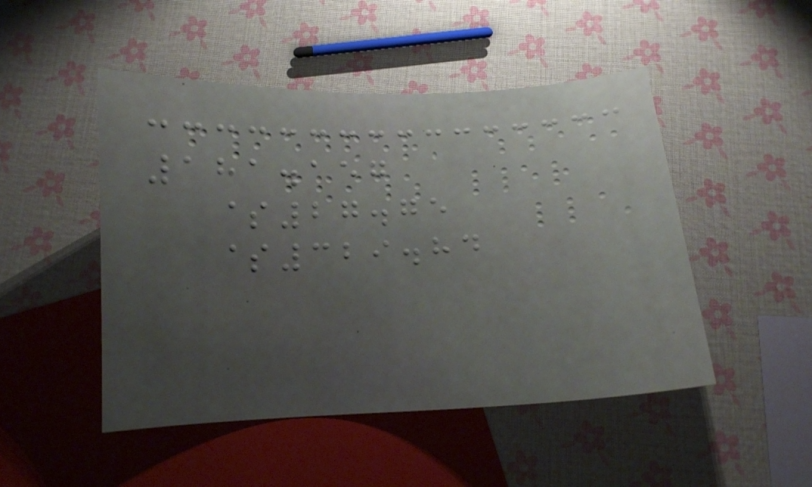181.157
$27.75
$329.84
